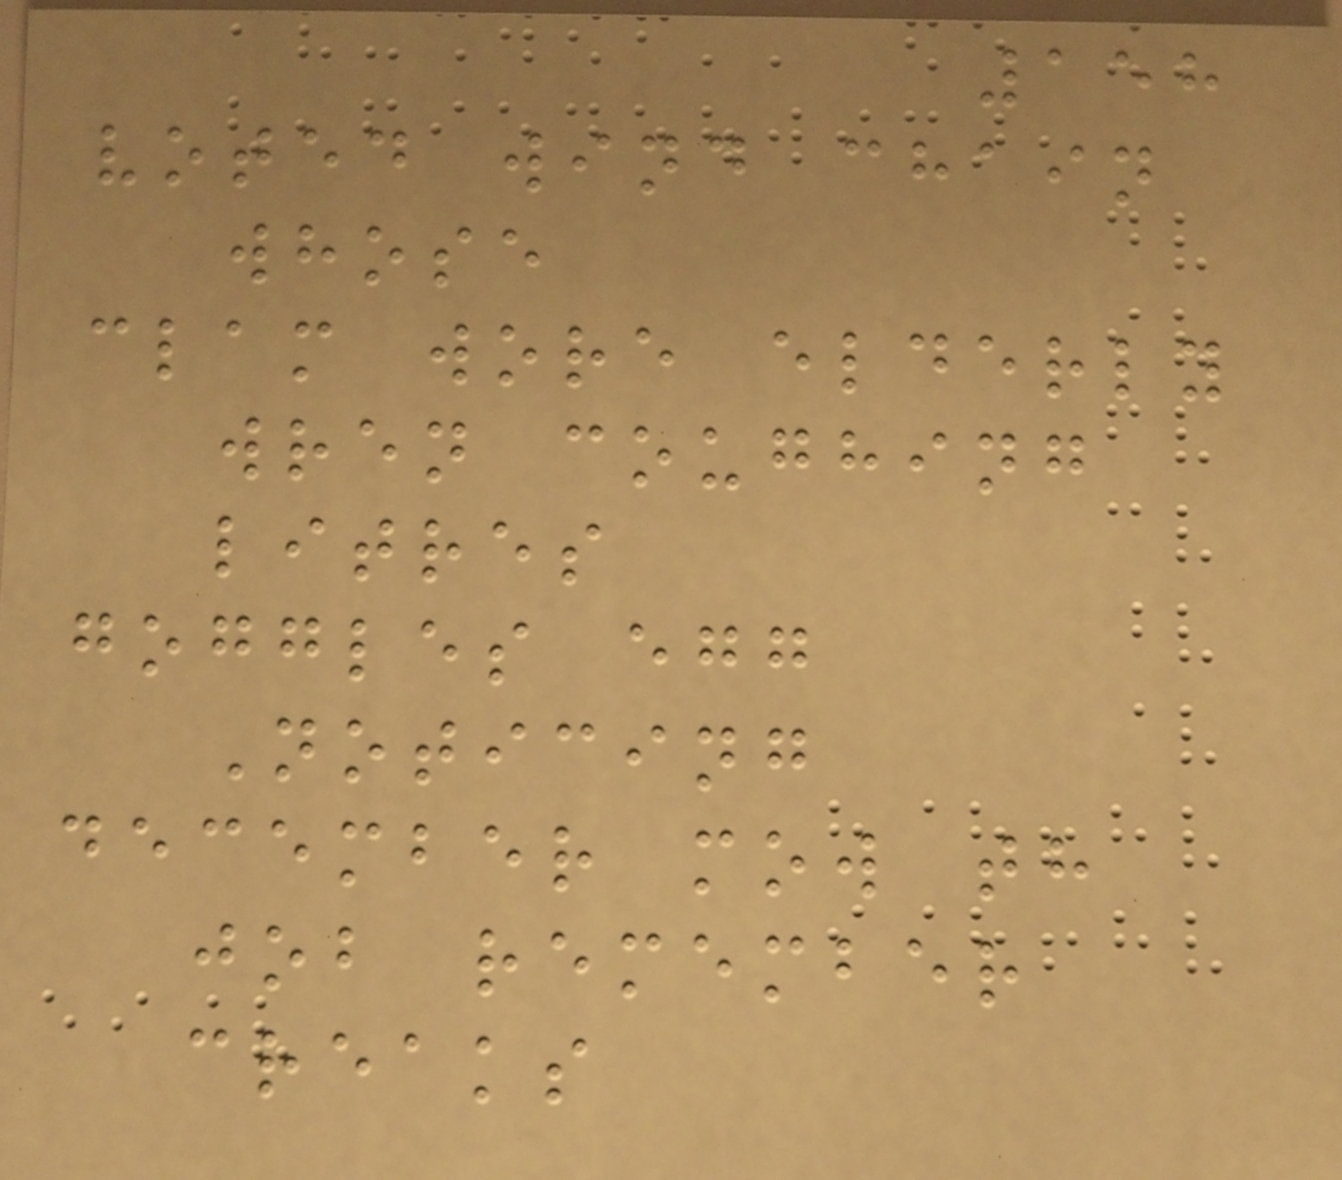158
voted wind chain
whose
clam wore elderly
wren coughing
litres
goggles egg
Noticing
december mow th
job remember
creaks
